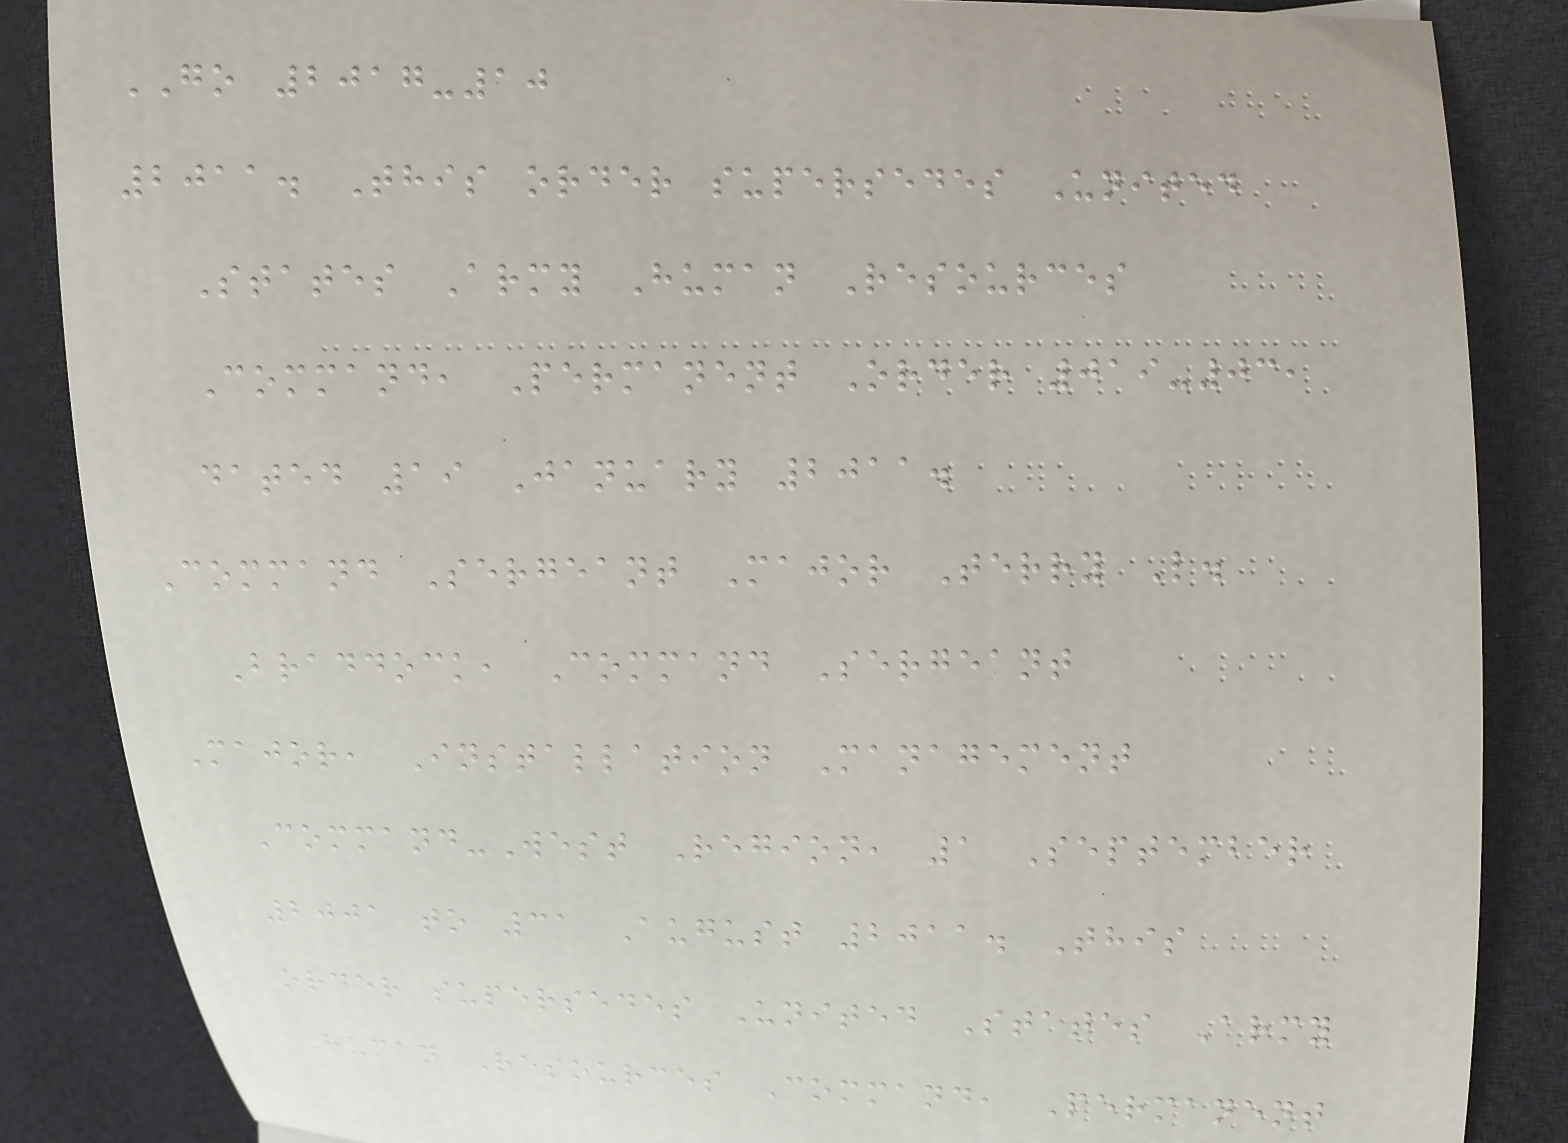GO 2017-10
2011. This order supersedes United
States Army Human Resources
Command, Permanent Order 019-03,
dated 19 January 2011.
Command Sergeant Major Terry L.
Braddock, Command Sergeant
Major, Installation Management
Command-West Region, 1 September
2001 to 31 August 2011. This
order supersedes United States Army
Human Resources Command, Permanent
